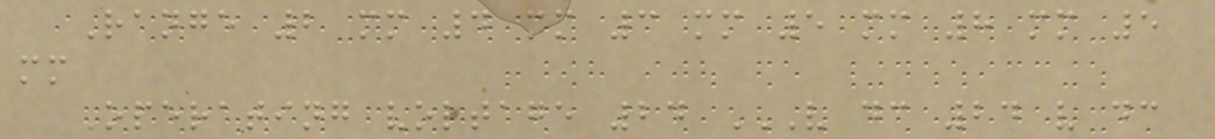Range 2 mm 4 mm 3 mm 5 mm 8 mm 5
mm
Operating voltage 24 V DC 24 V DC
